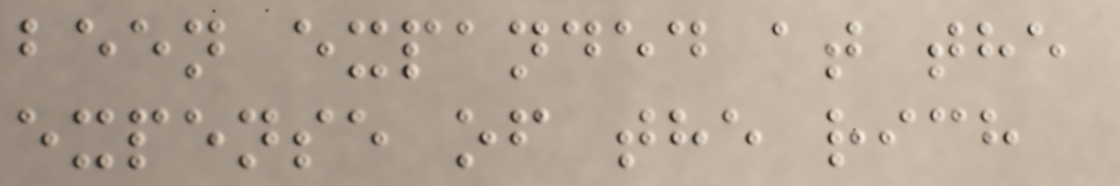been expanded at the
expense of the rich
